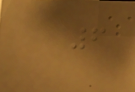6
